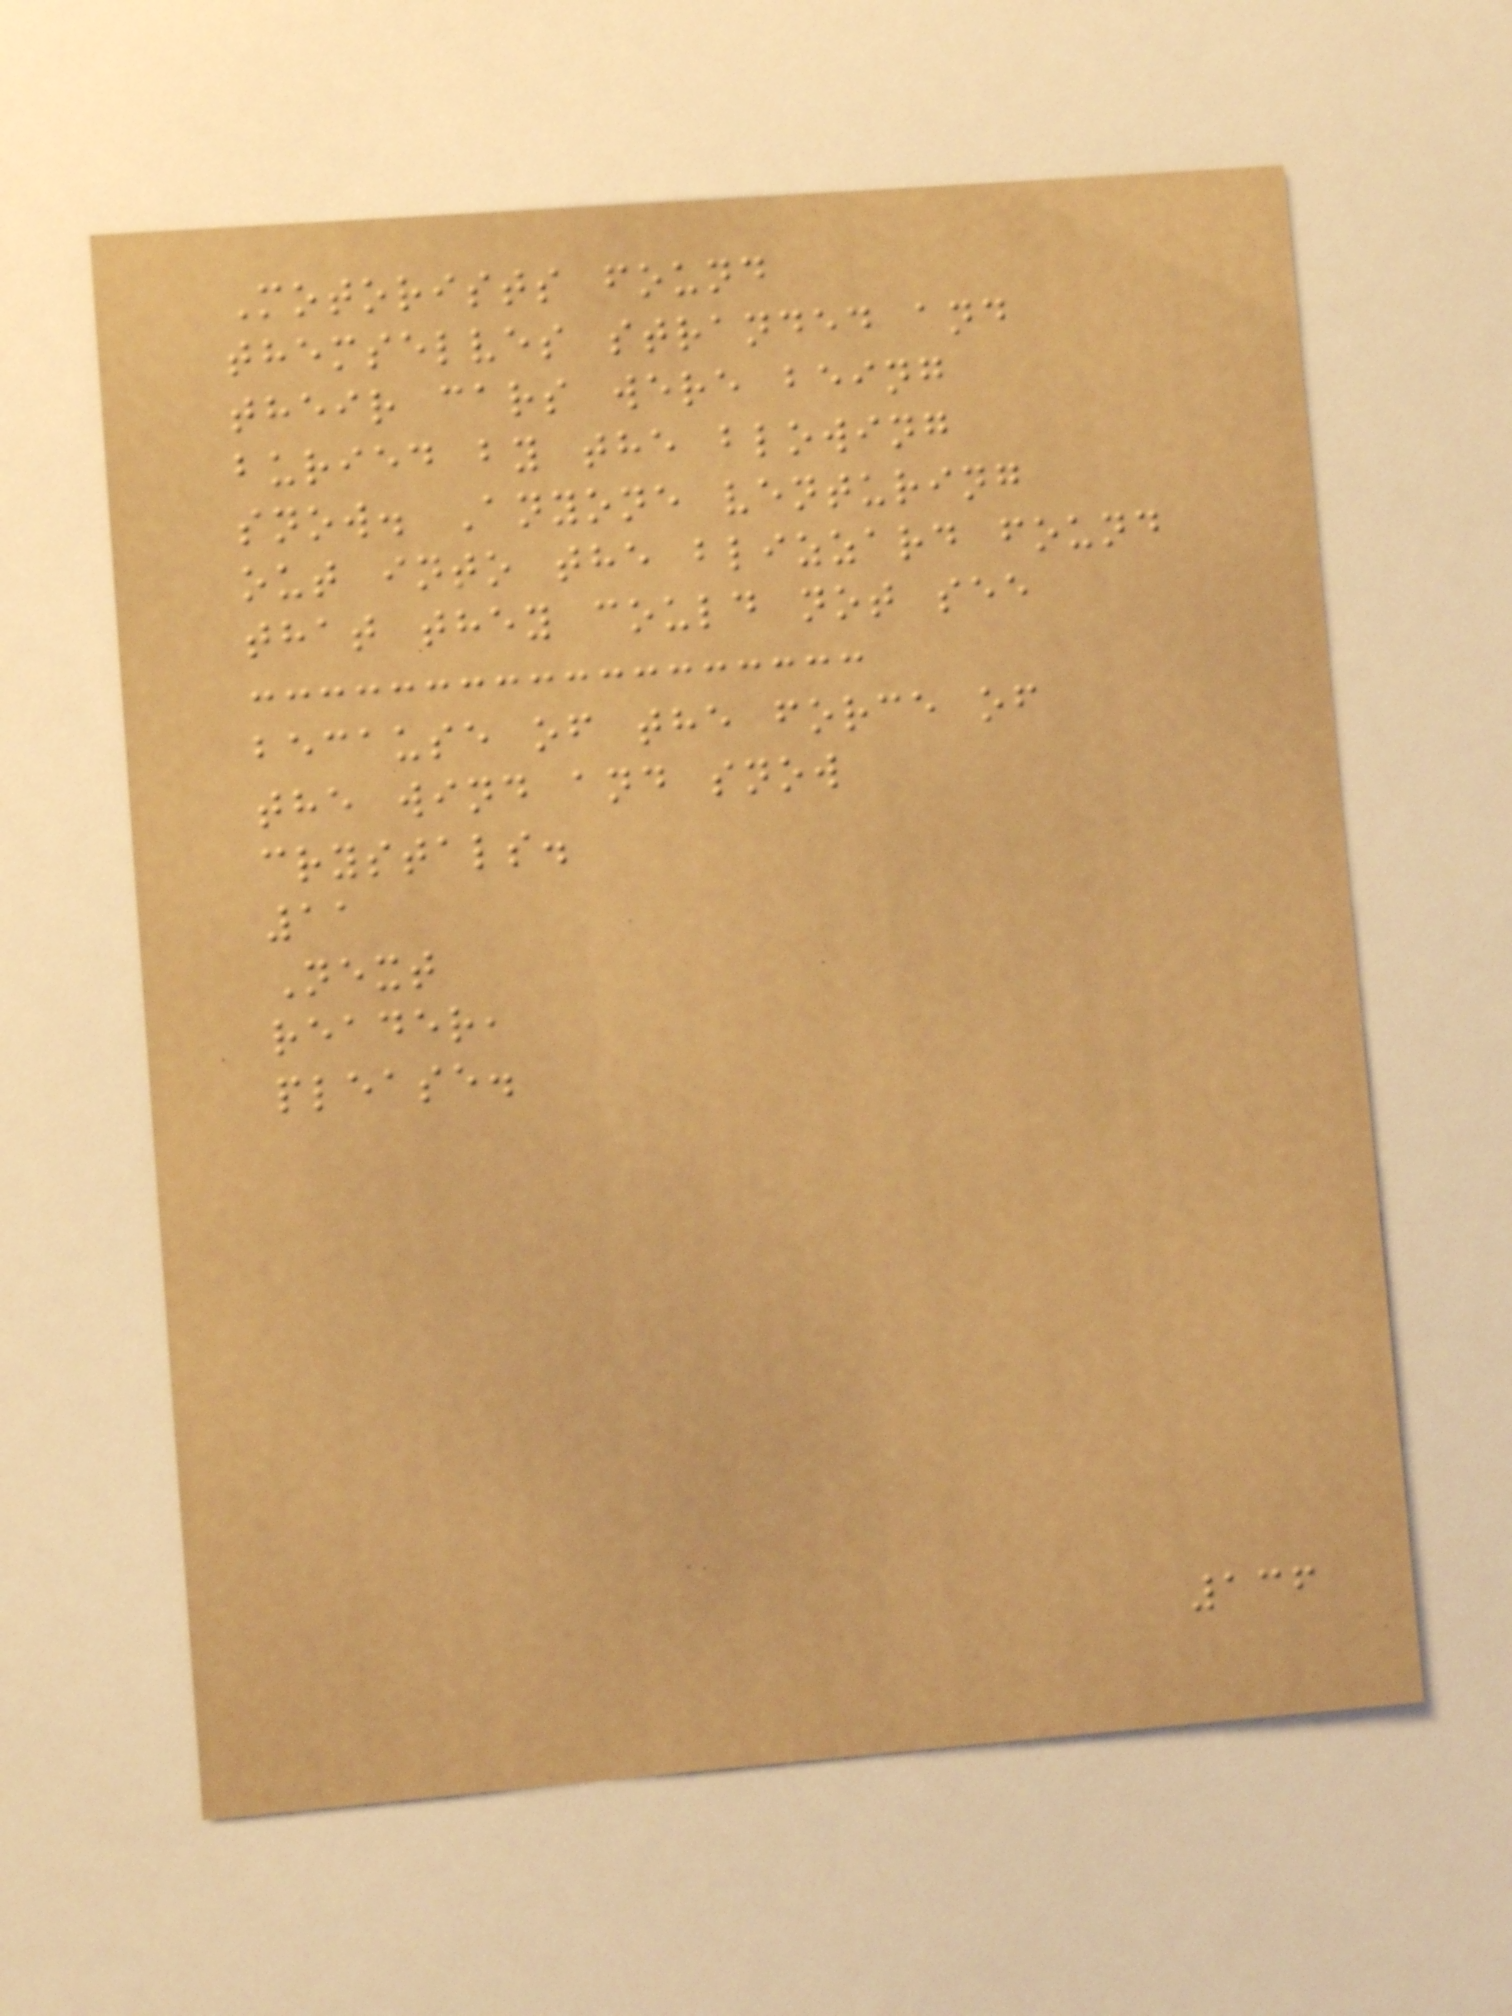Motorists found
themselves stranded and
their cars were being
buried by the blowing
snow. Anyone venturing
out into the blizzard found
that they could not see
because of the force of
the wind and snow
crystals.
11
Next
reader,
please.
136
